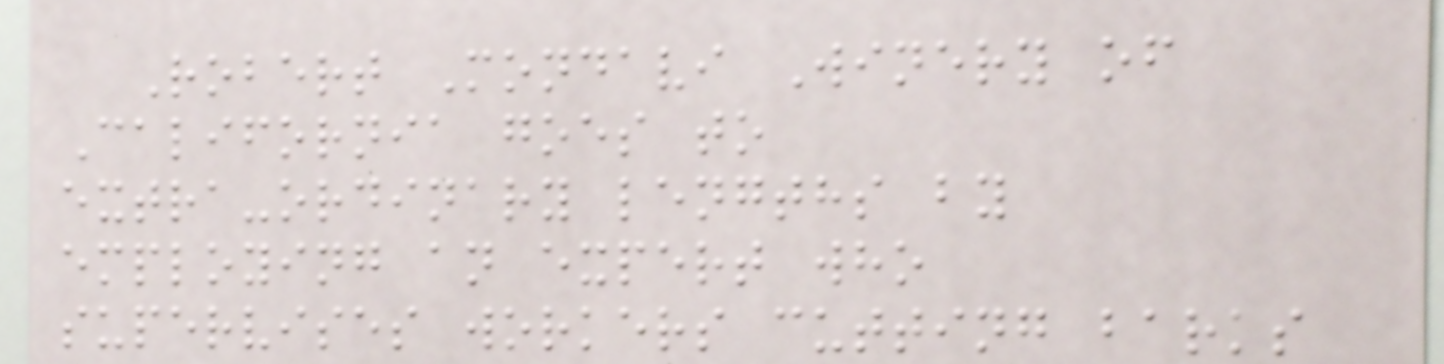Robert Mondavi Winery of
California goes to
extra-ordinary lengths by
employing an expert who
supervises workers cutting barks
